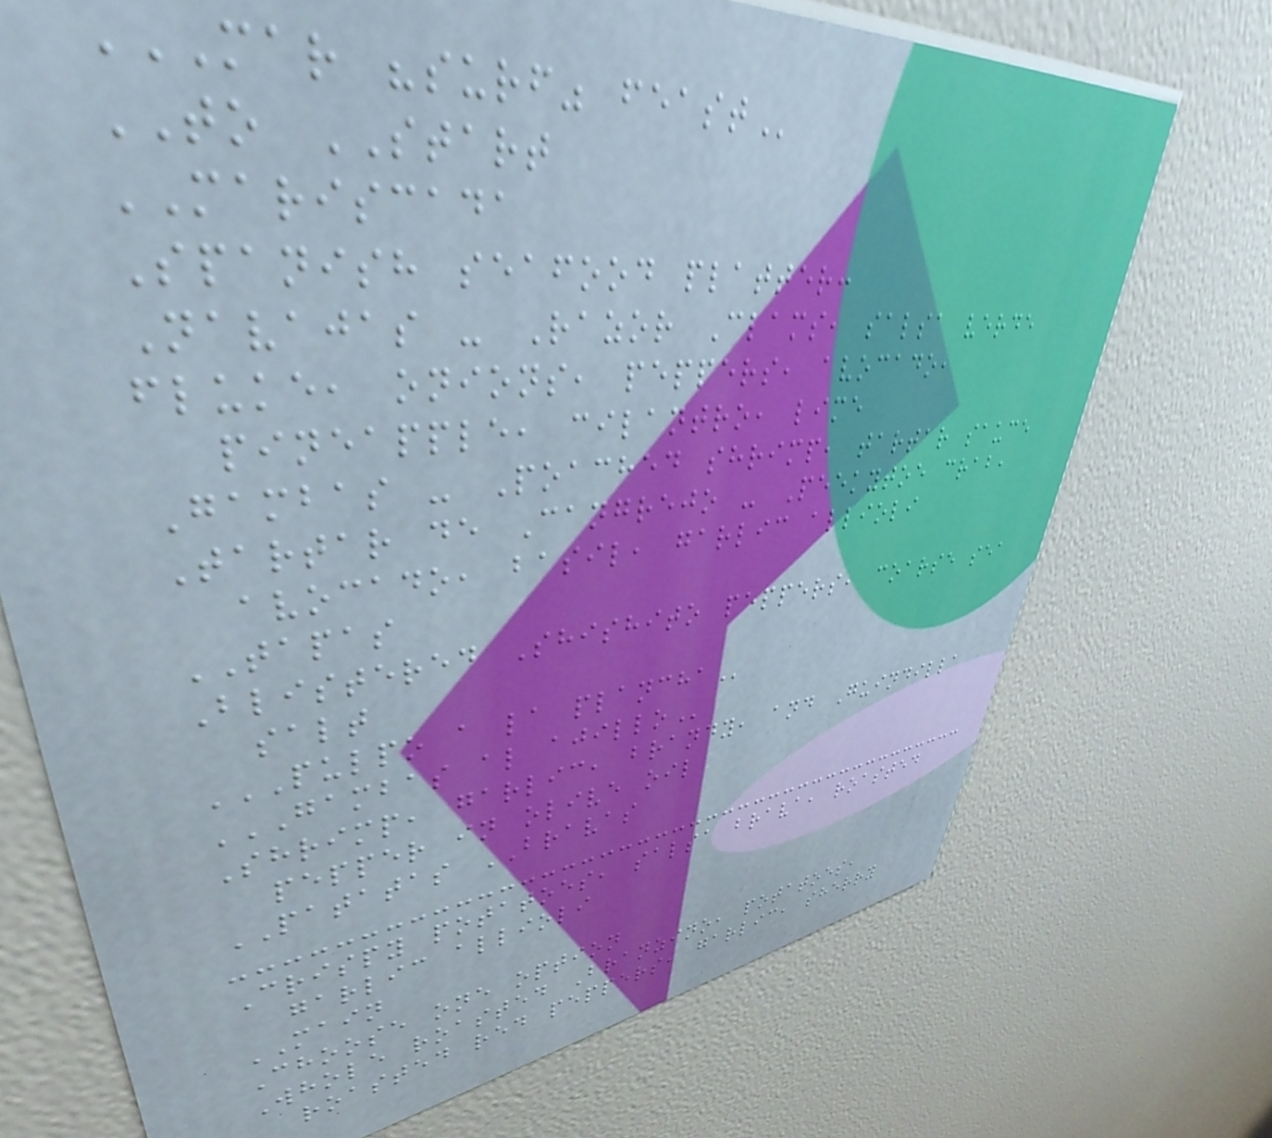MAR "SURF" FEAST
TO START
MARISCADA
Spanish seafood platter:
Navajas - Razor Clams, salsa verde
fluke, onions, peppers, avocado,
pineapple, cilantro, lime
Gambas - Poached shrimp, tartar sauce
Tartar de Cangrejo - Peekytoe crab,
avocado, basil, garlic allioli
TAPAS
Blistered Shishito peppers, coarse sea
salt
PULPO A LA PLANCHA
GAMBAS AL AJILLO
Shrimp, garlic, brandy, and Guindilla
pepper in olive oil
PATATAS BRAVAS
Crispy potatoes, salsa brava, roasted
garlic allioli
MAIN
Choose one option
Whole roasted Branzino, potatoes,
roasted red peppers, garlic, sherry
